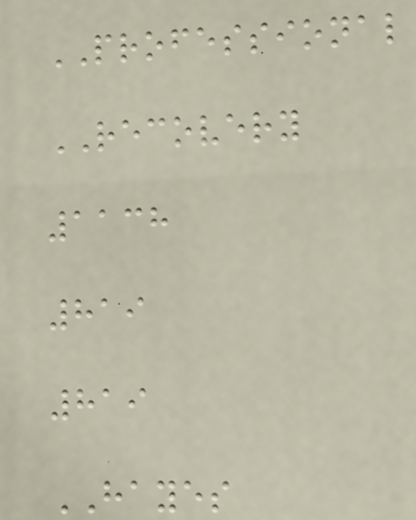PROFESSIONAL
RECOVERY
1138
819
819
HAYES
